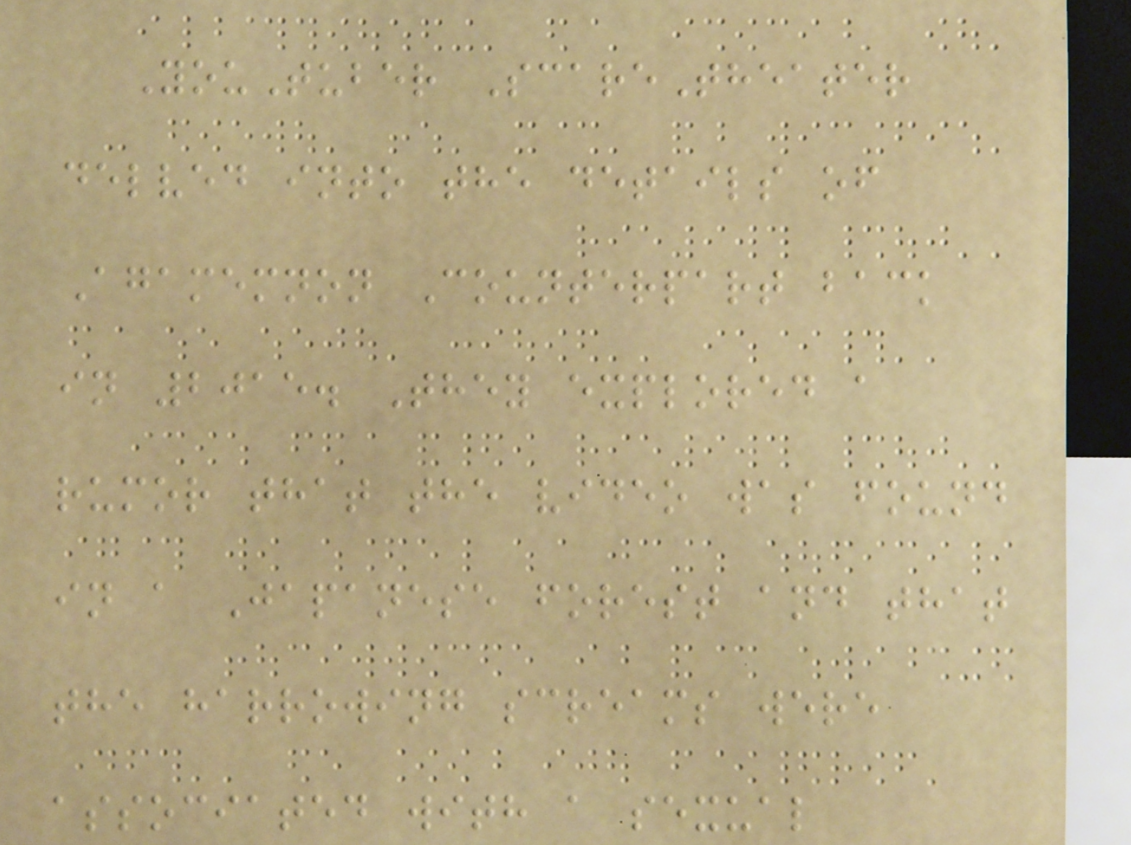YouTuber ScareTheater
delved into the details of
Agamemnon Counterpart back
in 2015. They explored a
rumor that the video was found
in a Japanese forest and that
the harrowing screams were
associated with a sexual
